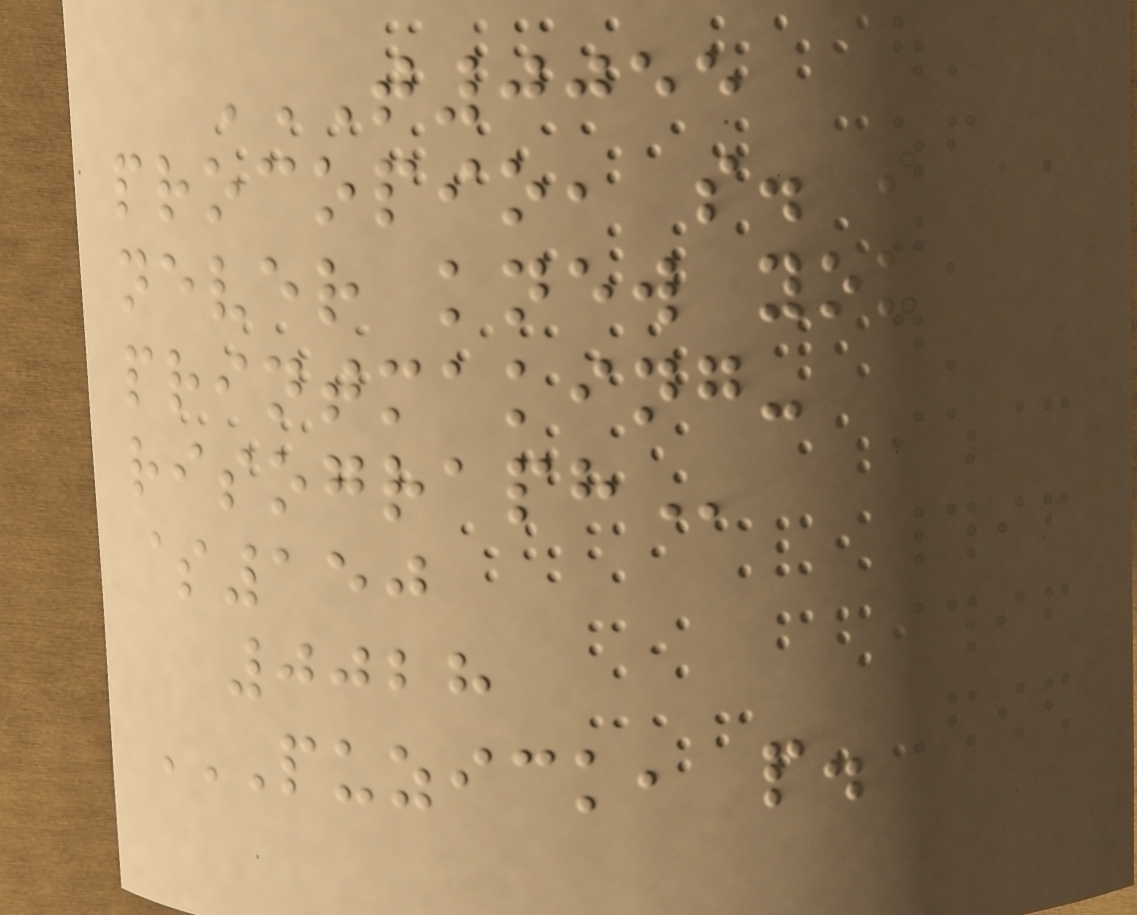T0055
PROCOPIO, S. I
NEVER KNEW YOU
PRINTMAKING-
RISOGRAPH
$150
0028
PUZICK, P.
